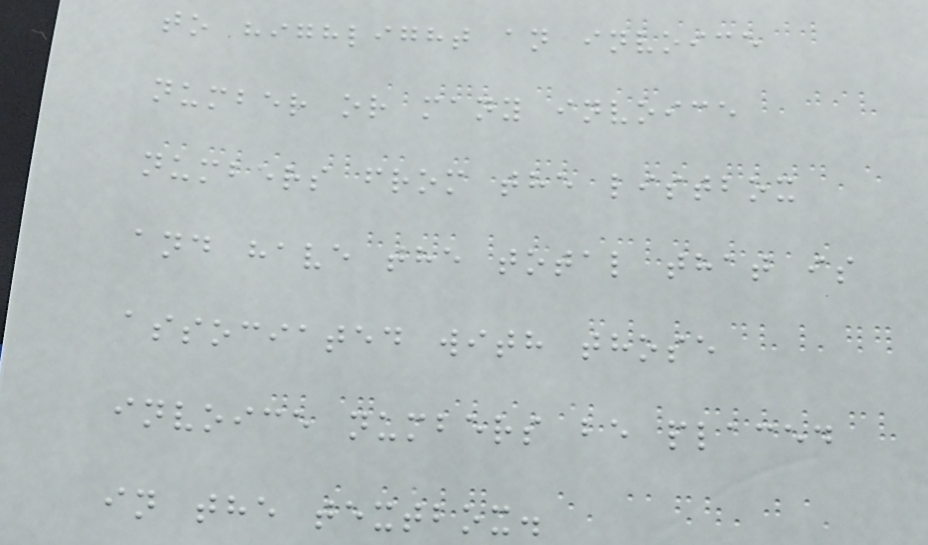to highlight an invoice
number or many invoice
numbers from the listbox
and have the total that is
associated with those
invoice numbers be placed
in the textbox.
